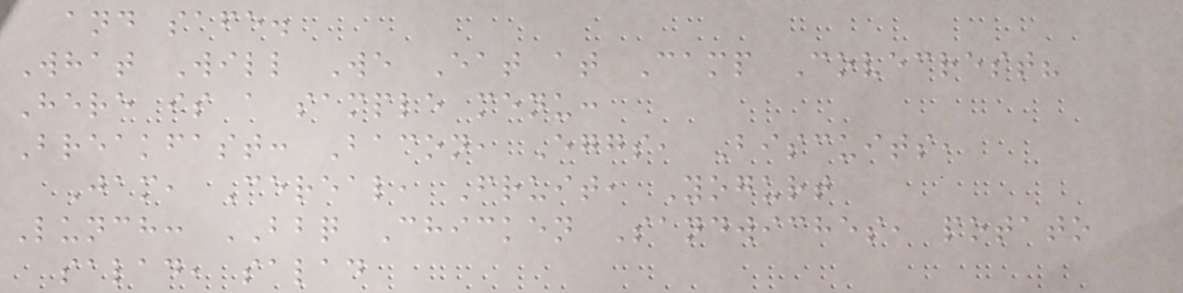and safe.
What Will We Eat at Camp Covecrest?
Here is a sample menu:
Breakfast: Bacon, Eggs, Biscuits,
Jam, Cereal, Fruit, Yogurt
Lunch: BBQ Chicken Sandwiches, potato
salad, salad
